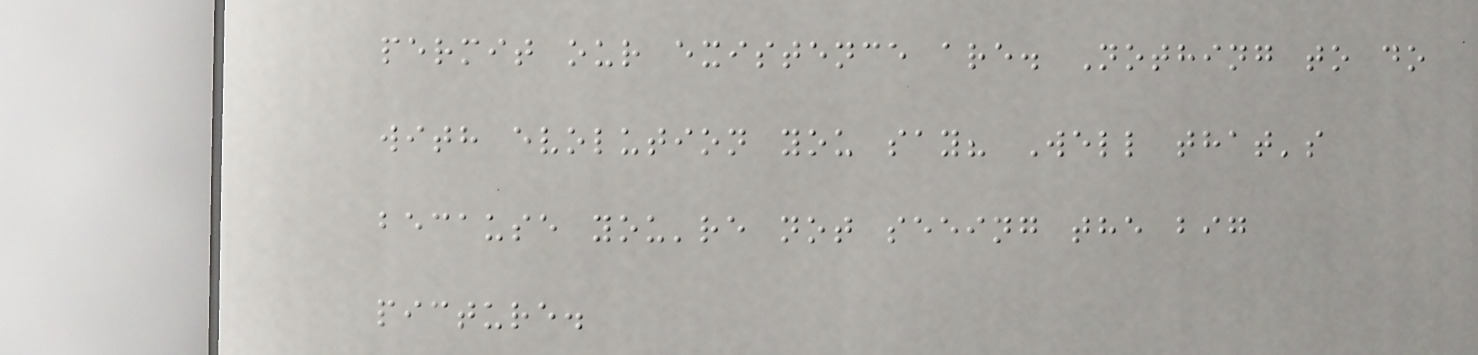permit our existence are. Nothing to do
with evolution you say? Well that's
because you're not seeing the big
picture.
